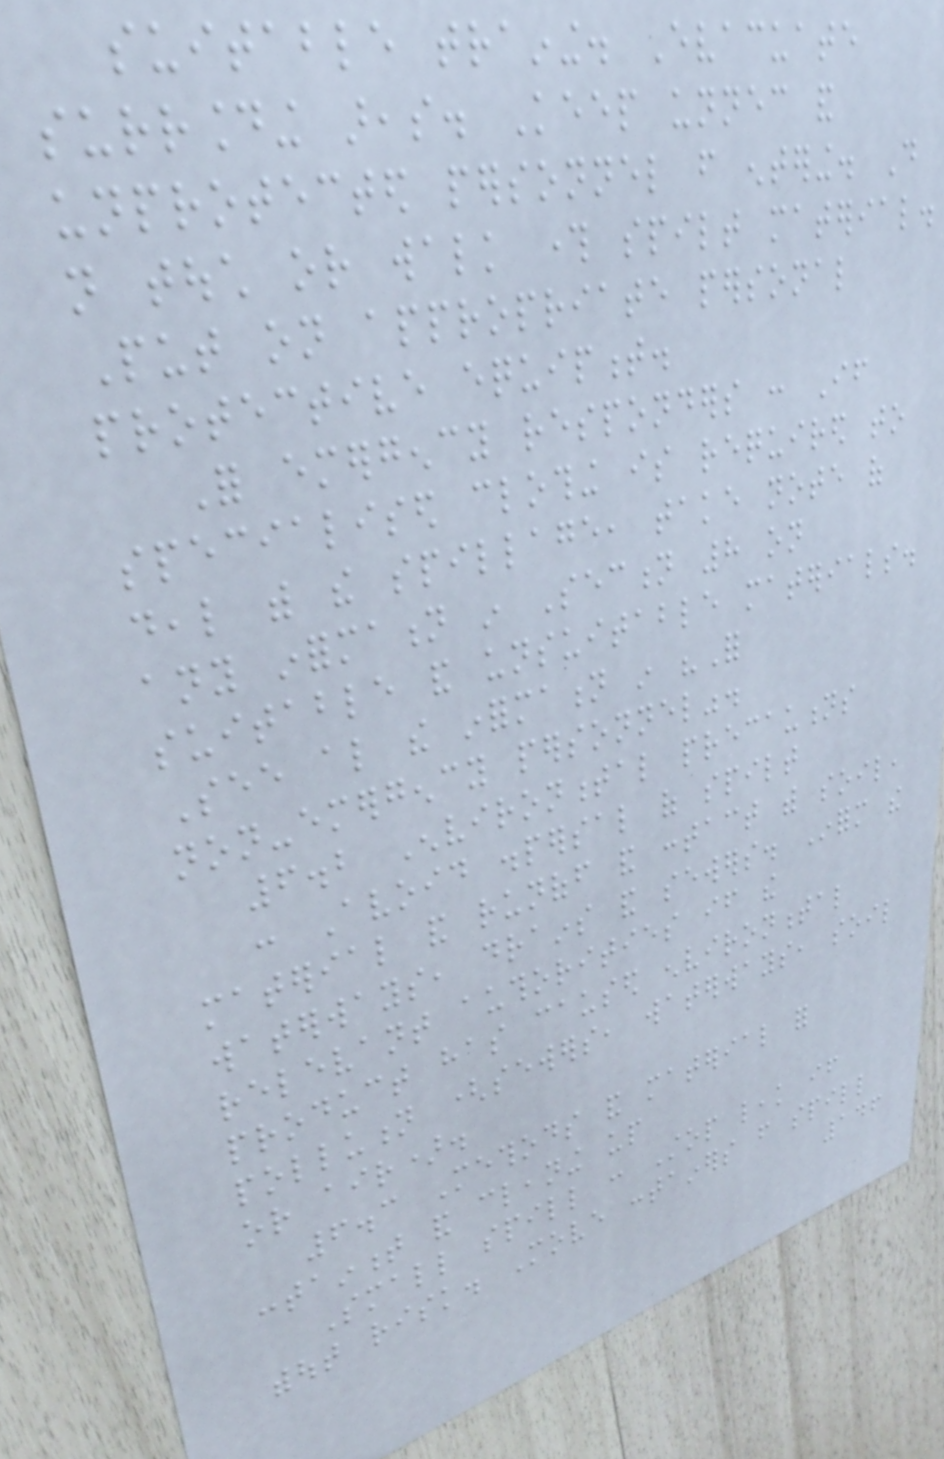suitable training. Evacuate
surrounding areas. Keep unnecessary and
unprotected personnel from entering. Do
not touch or walk through spilt material.
Put on appropriate personal
protective equipment.
For emergency responders : If
specialised clothing is required to
deal with the spillage, take note of
any information in Section 8 on
suitable and unsuitable materials.
See also the information in "For
non-emergency personnel".
6.2 Environmental precautions
: Avoid dispersal of spilt
material and runoff and contact with soil,
waterways, drains and sewers. Inform the
relevant authorities if the
product has caused environmental
pollution (sewers, waterways, soil
or air).
6.3 Methods and material for
containment and cleaning up
Small spill : Stop leak if
without risk. Move containers from spill
146
